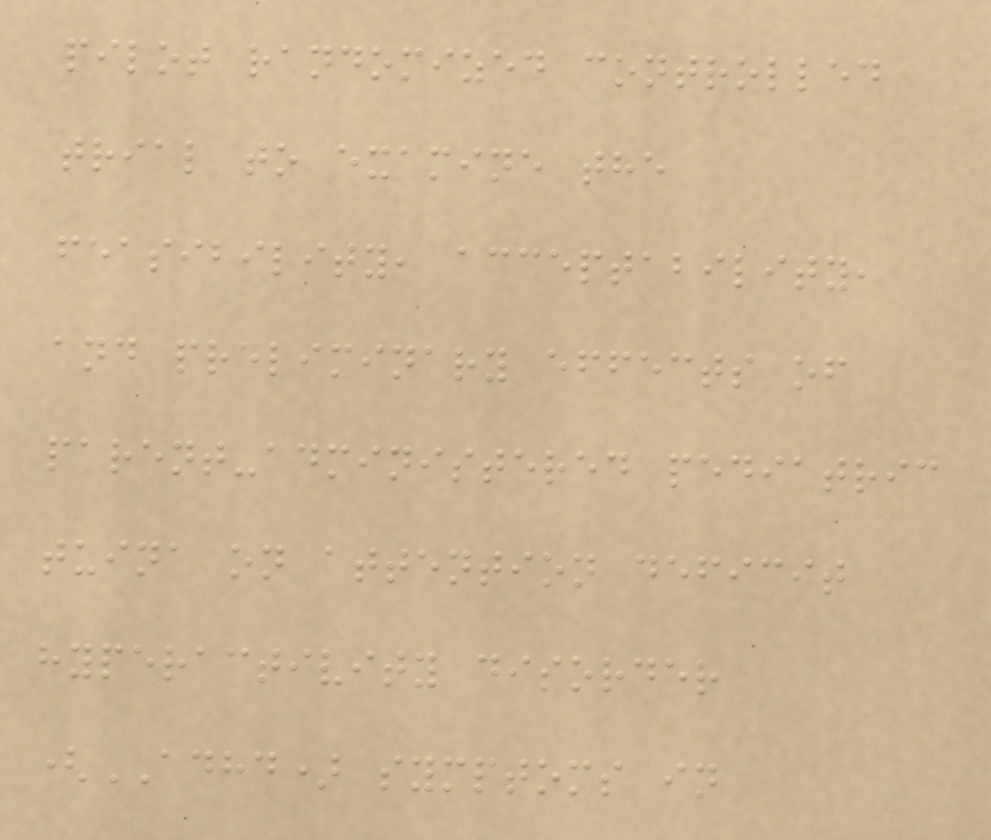pilot randomized controlled
trial to examine the
feasibility, acceptability,
and preliminary effects of
parent-administered pediatric
tuina on attention deficit
hyperactivity disorder
(ADHD) symptoms in
